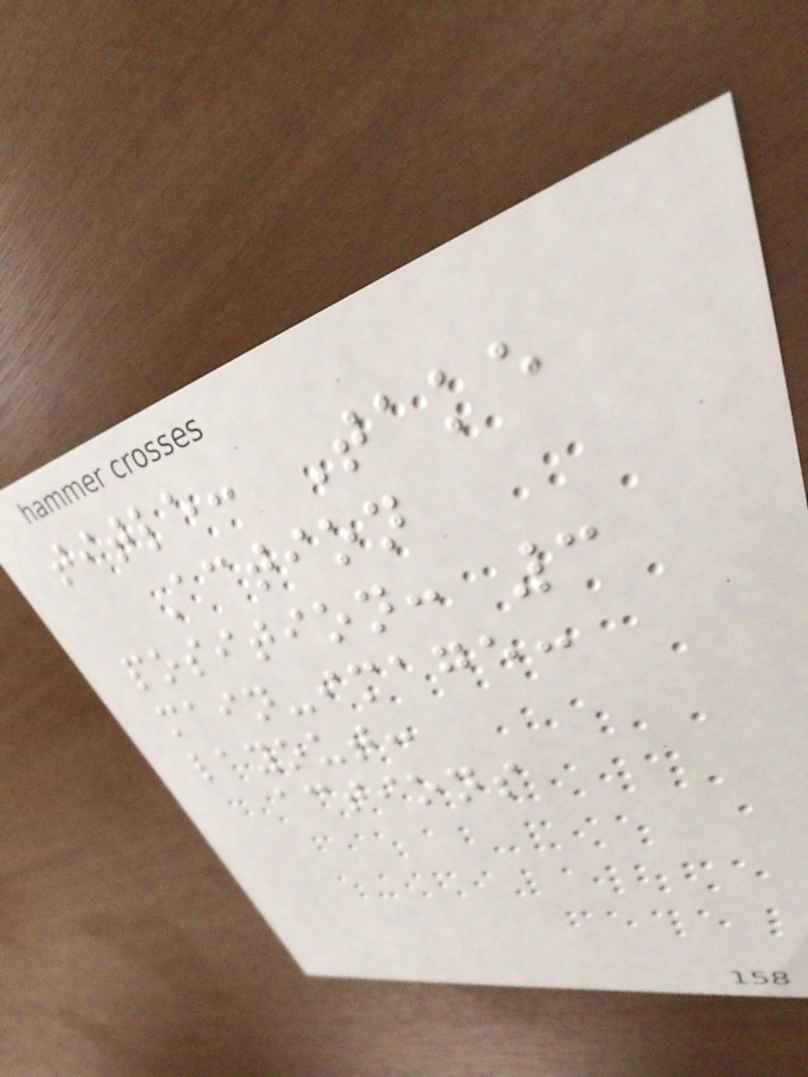title: Take
Action
position: 3
main-image:
layout:
actions
